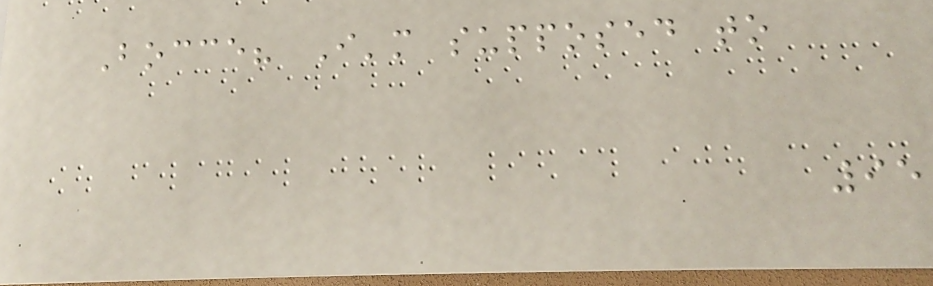Bocce? I'm supposed to
95
